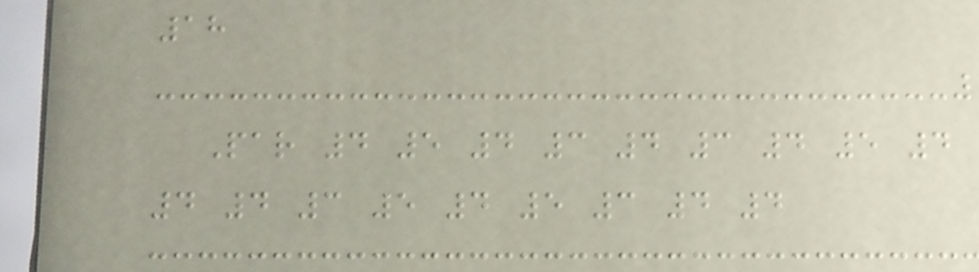18
Par 4 5 4 3 4 3 4 5 4
4 4 3 5 4 5 3 4 4
